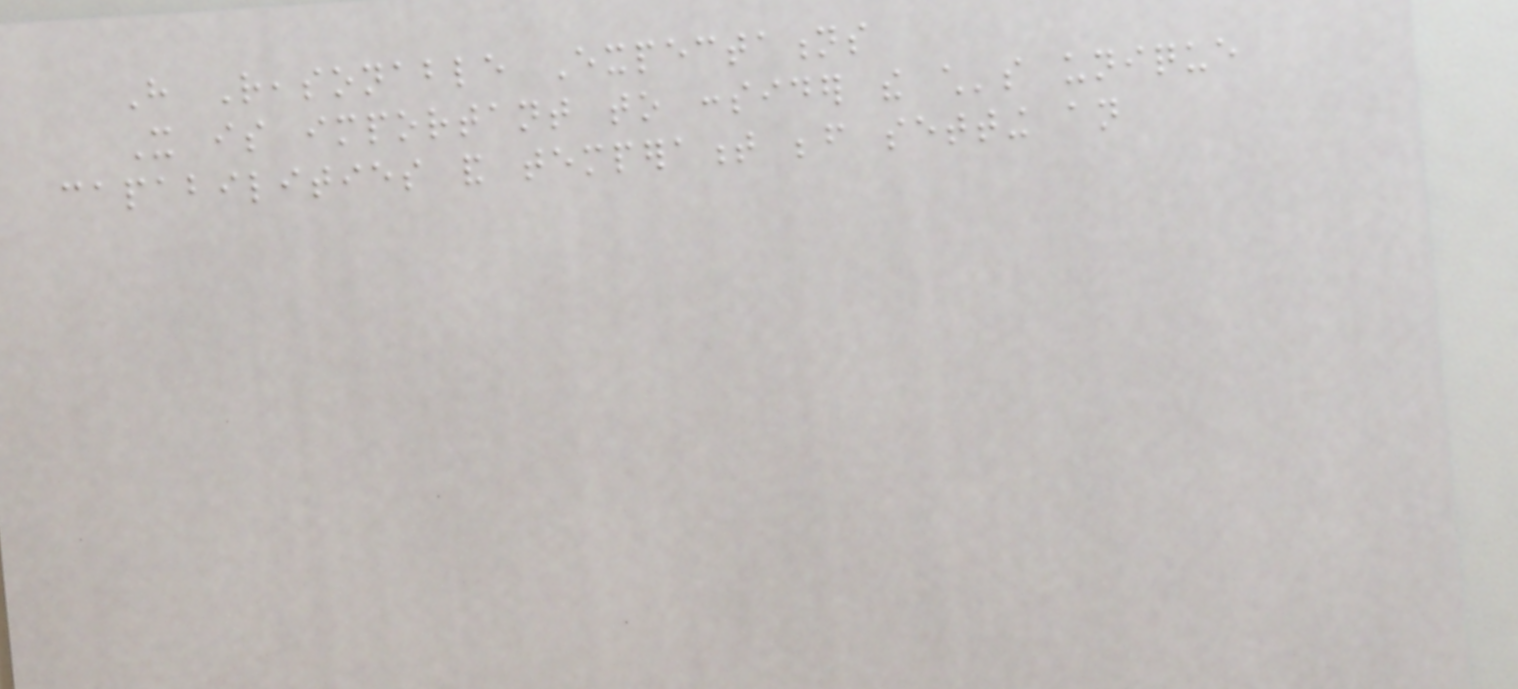Have Reasonable Expectations
It is important to consider the child's unique
capabilities and temperament before setting an
